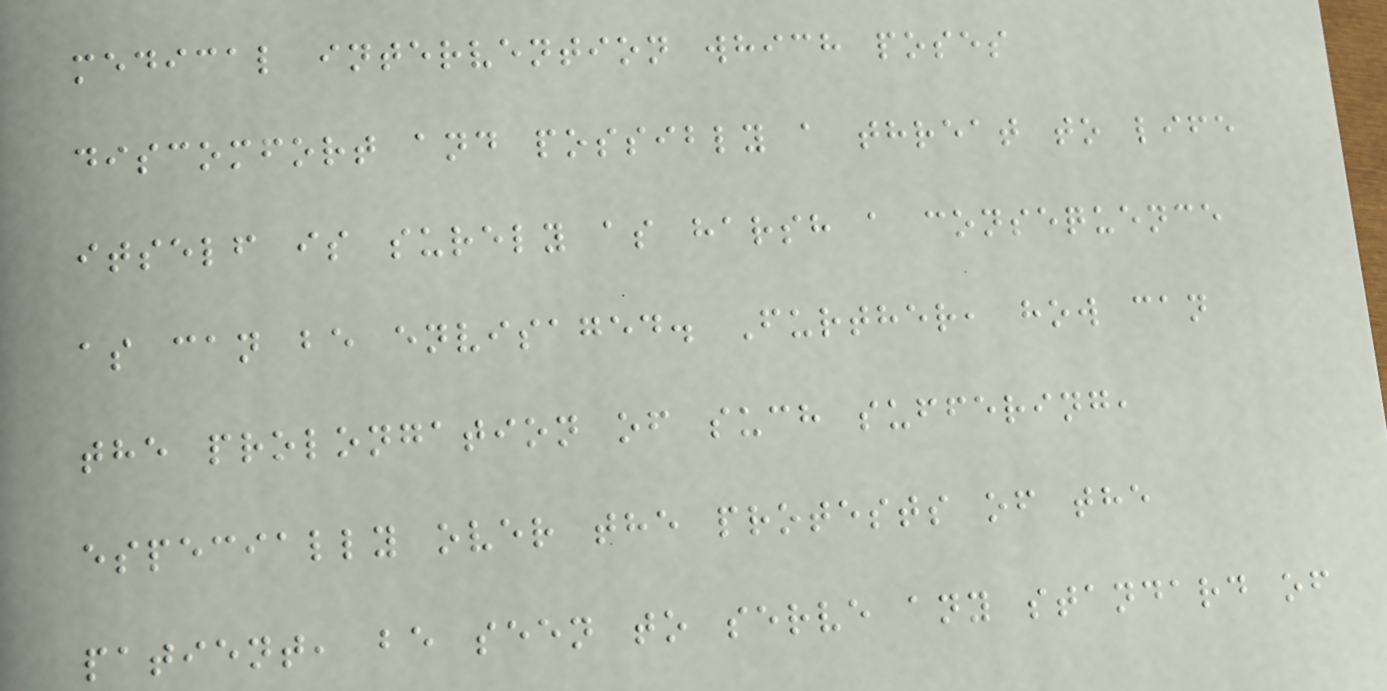medical intervention which poses
discomfort and possibly a threat to life
itself is surely as harsh a consequence
as can be envisaged. Further, how can
the prolongation of such suffering,
especially over the protests of the
patient, be seen to serve any standard of
